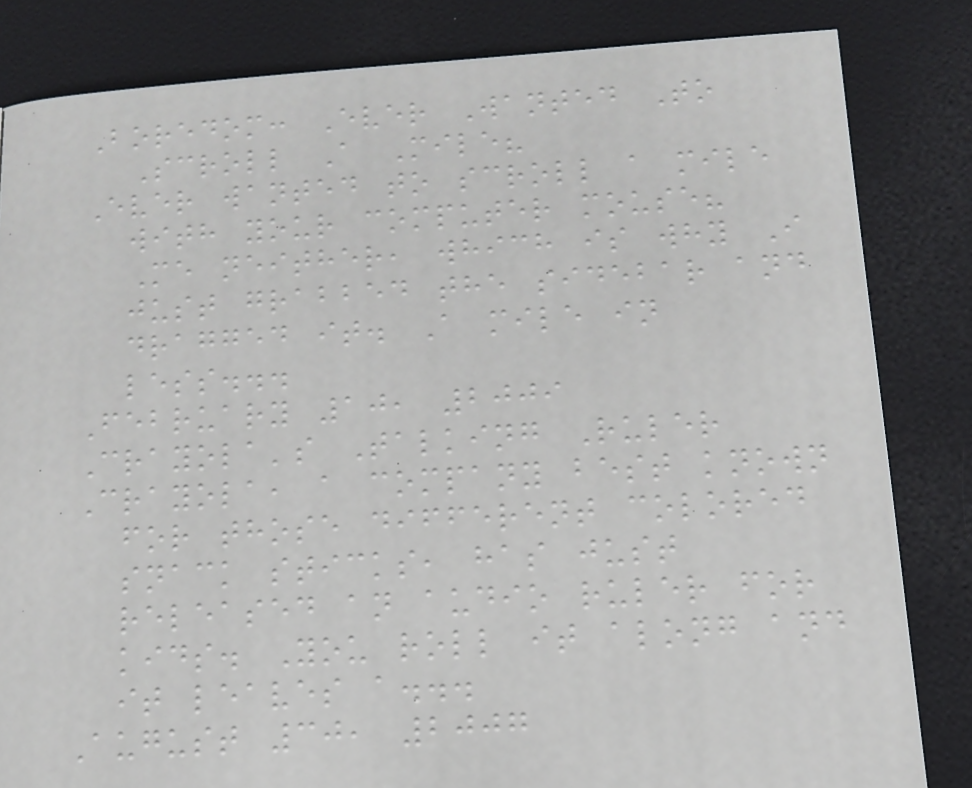Boredom: Ever Wanted To
Scroll A Mile?
Ever wanted to scroll a mile
with your computer mouse?
Me neither, which is why I
just grabbed the sidebar and
dragged it. A mile in
less...
February 10, 2009
Crayola's Talking Ruler
Crayola, a company best known
for those different colored
snack sticks, has just
released an audio ruler for
kids. You roll it along and
it leaves a...
August 30, 2007
